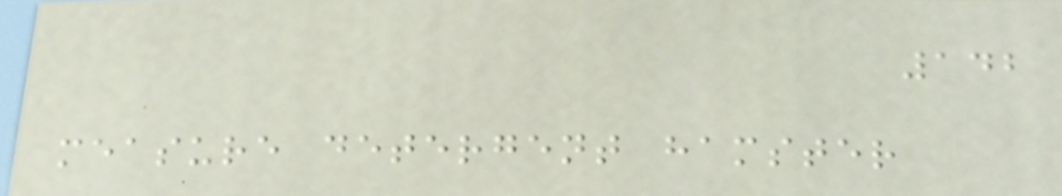142
measure detergent hamster
